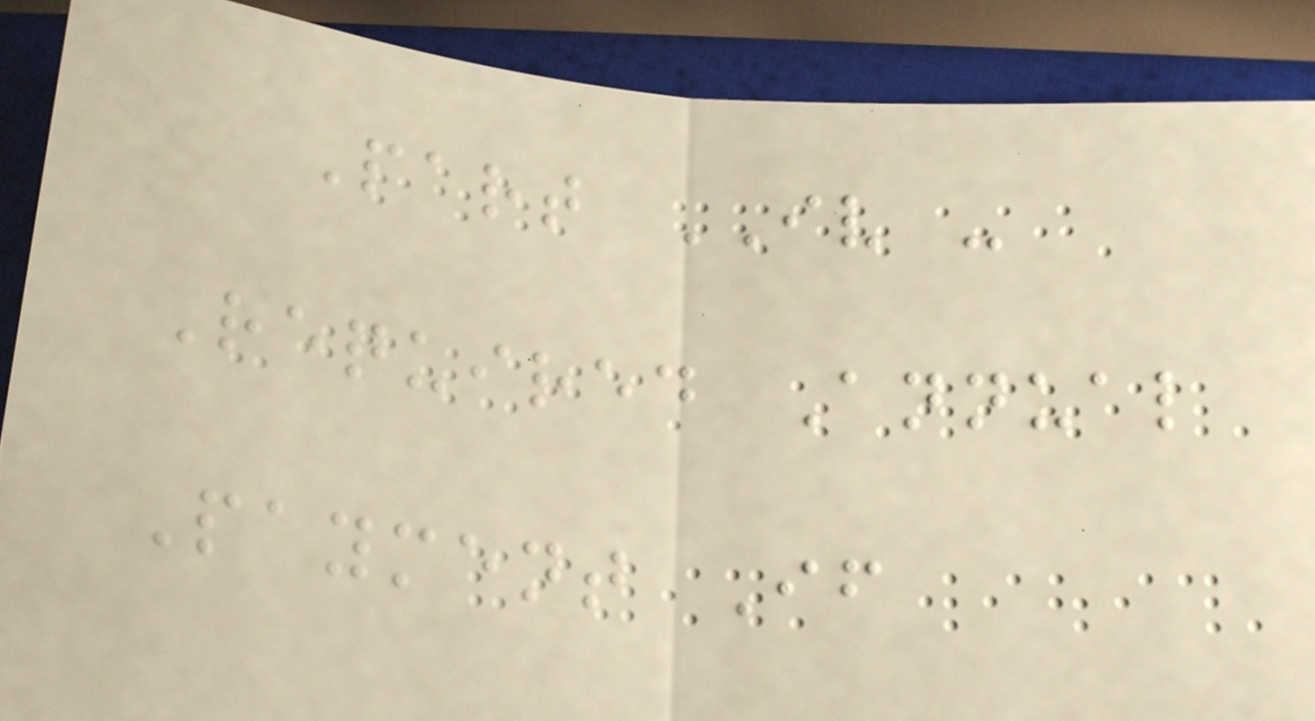Part IV -
Required Annual
Payment If
